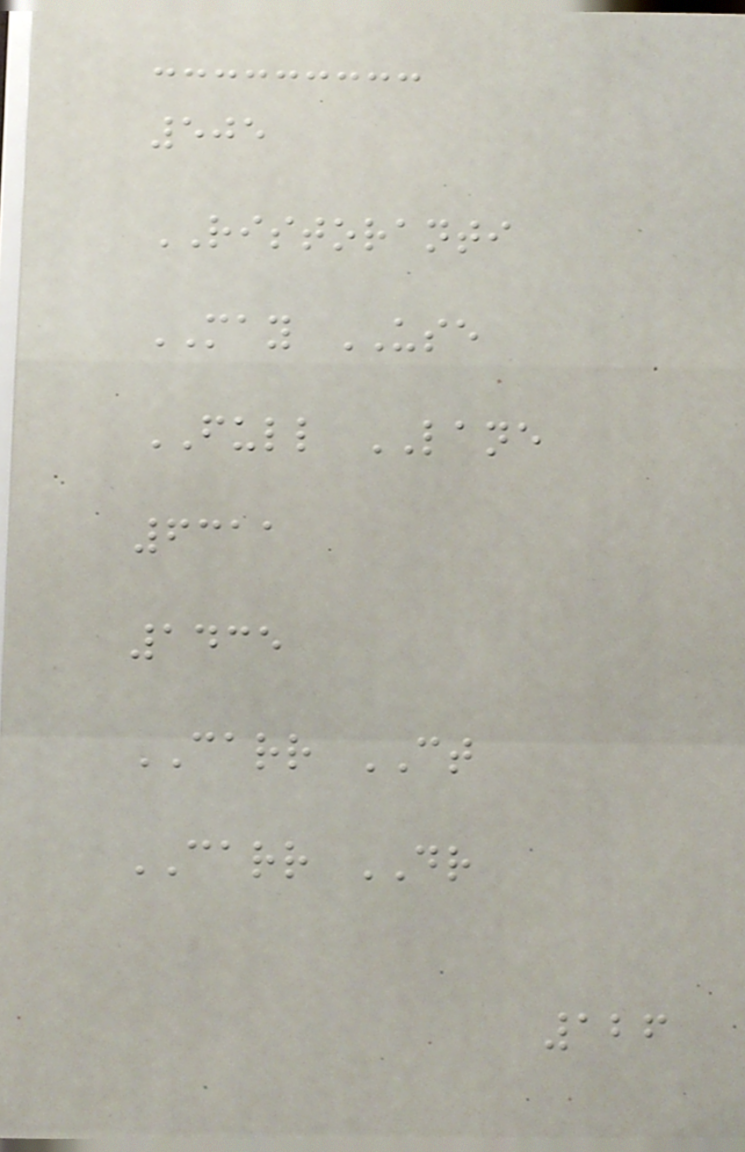505
RISTORANTI
MAY USE
FULL LANE
6311
1435
CARR CT
CARR DR
126
